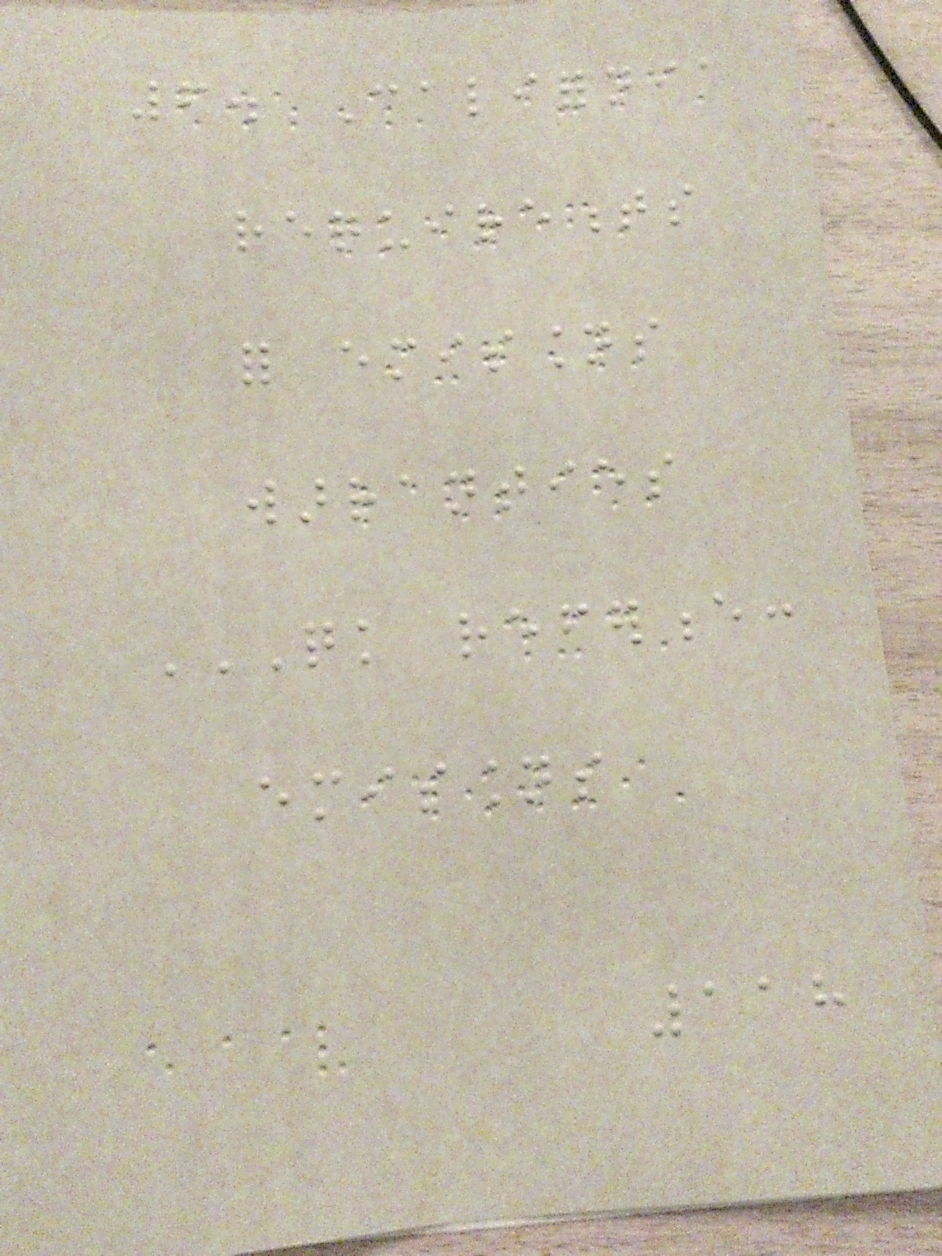6. California
requirements
for emissions
warranties
QUICK REFERENCE:
EMISSIONS
118
